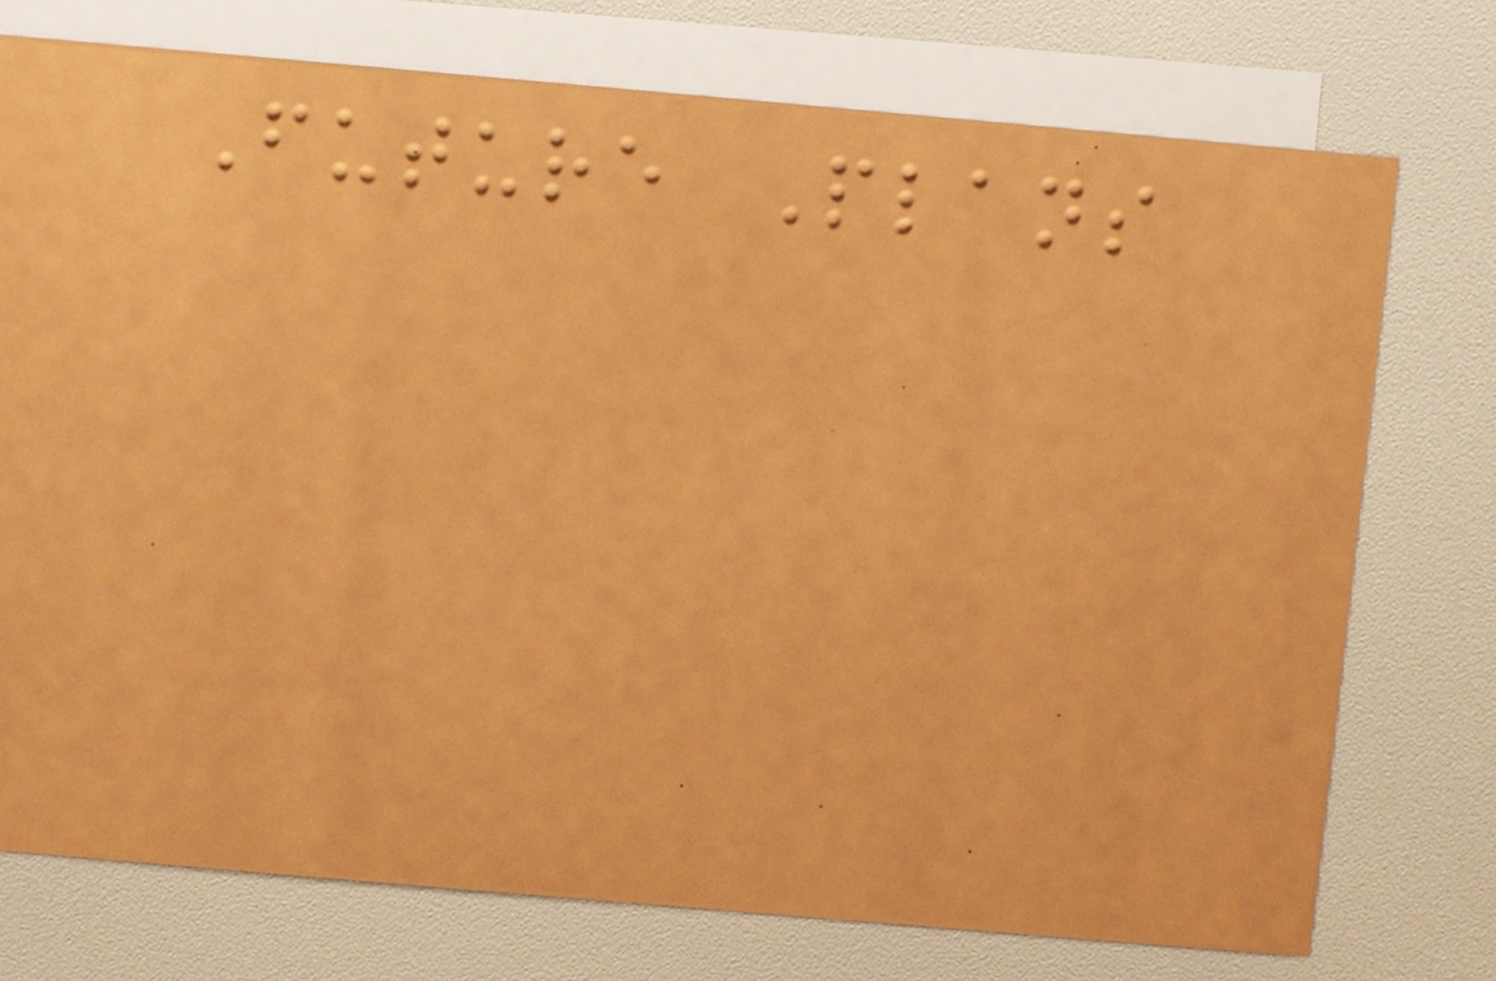Future Plans
